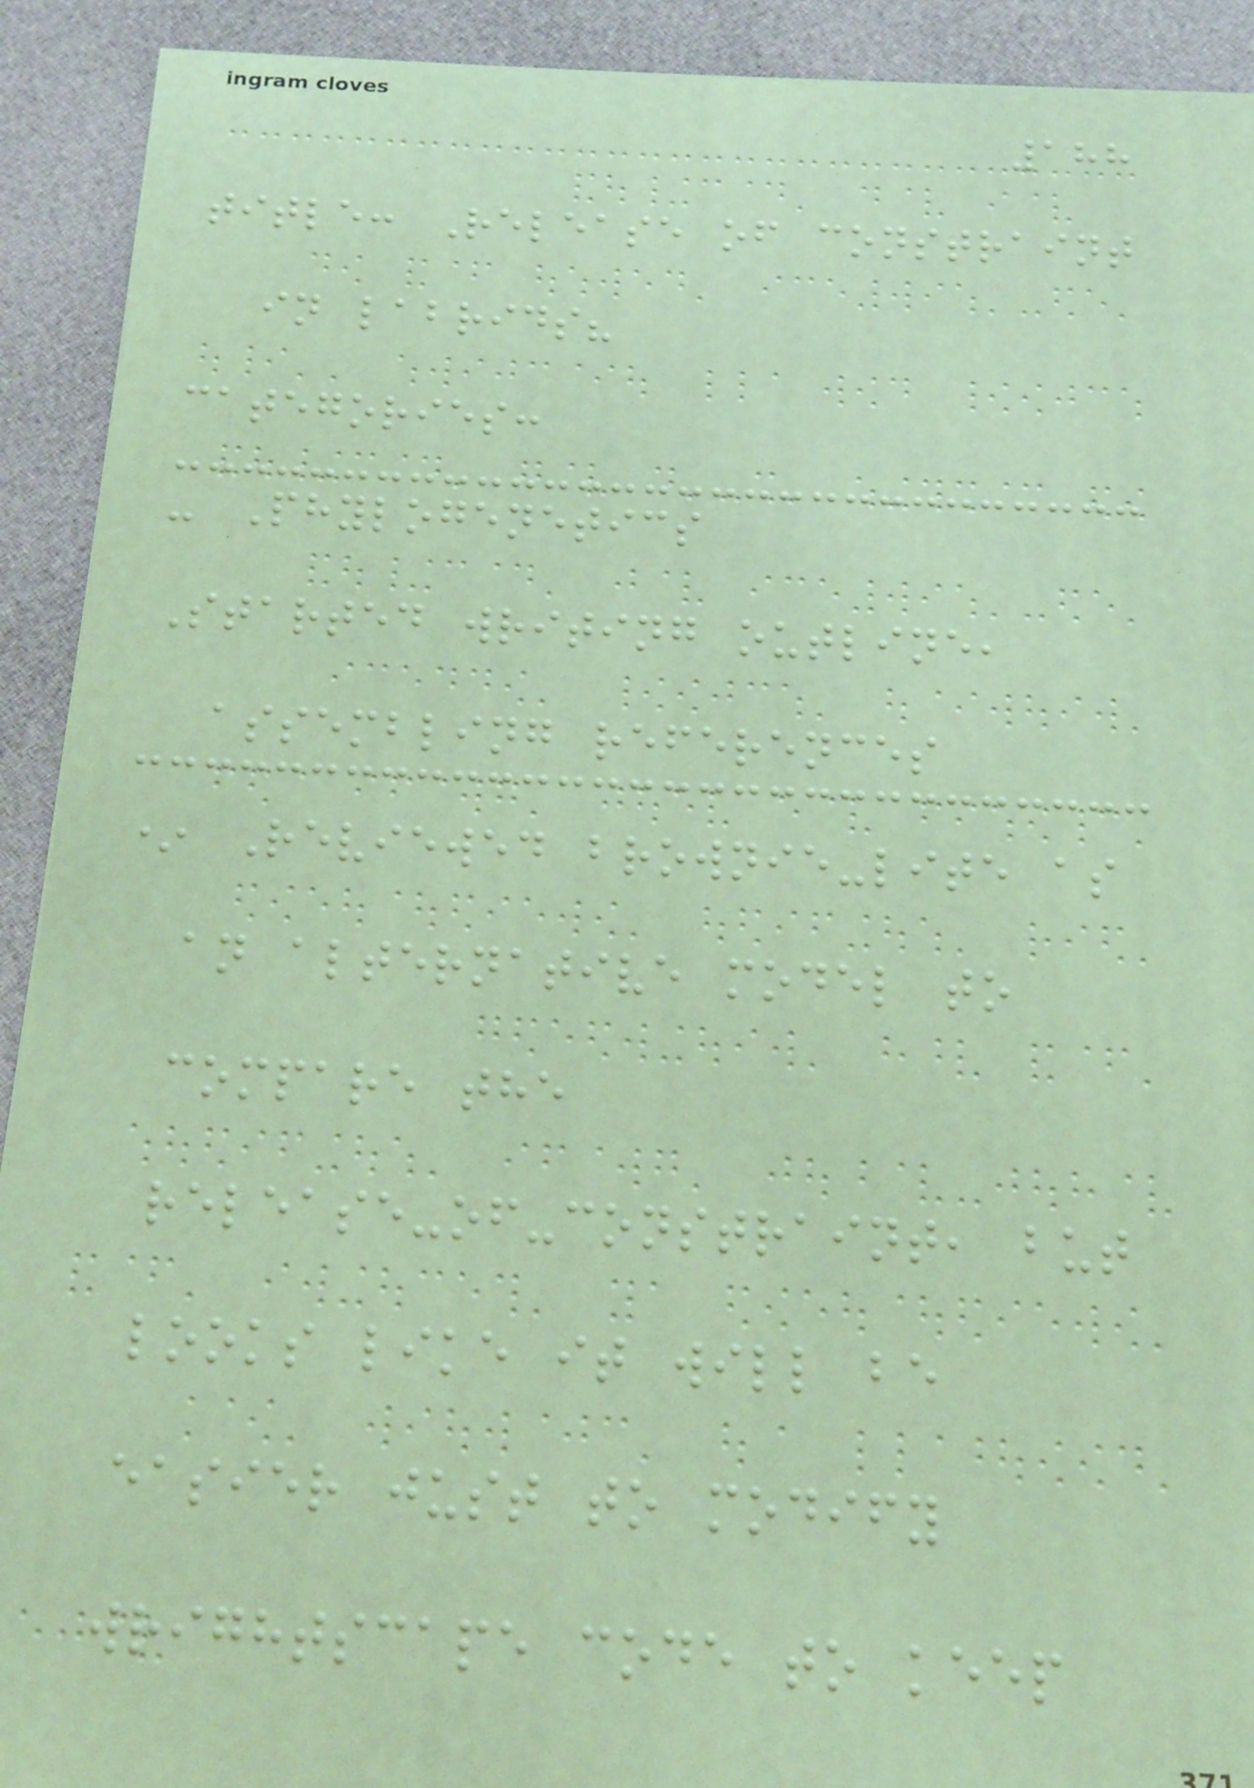188
title: Release of constraint
in labrids?
categories:
- Phylogenetics
Started writing outline,
assembling references
* Reviewed brownie-lite as
an alternative model to
compare the
release-of-constraint, but
looks like it will be
easier just to modify
wrightscape code to keep
